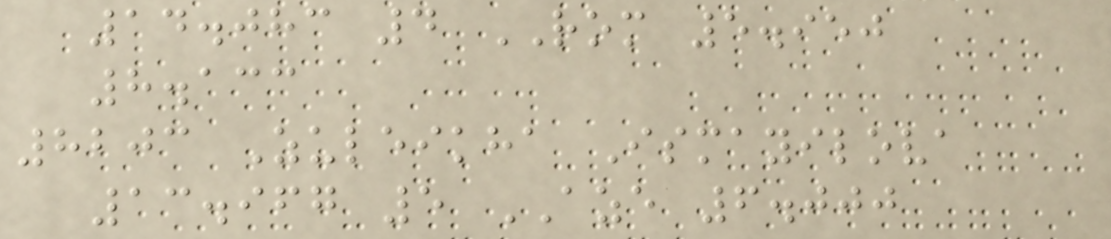14.083 4 ROM 5.950
8.133
8203 Zuleikha Ismayilova
13.967 5 AZE 6.000
